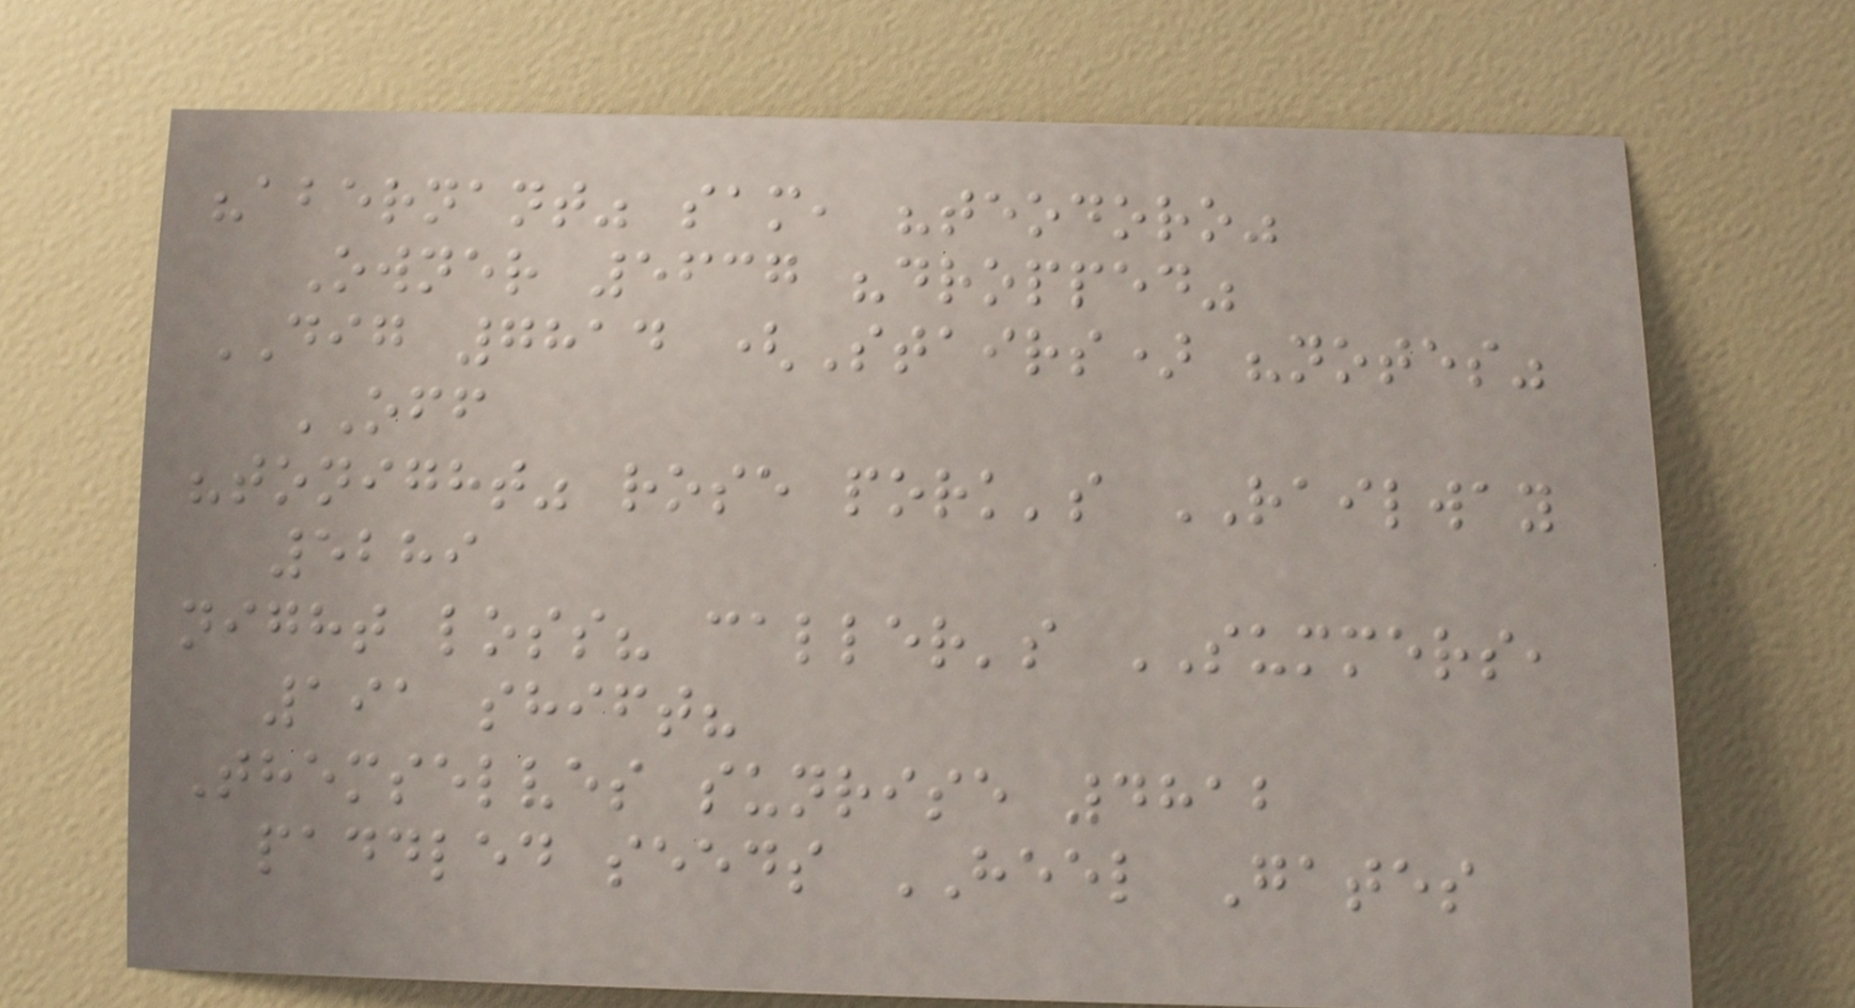"abernant" sam, "teodoro"
Owner 5637 "dropped"
DIG 7814 (Stairs) "notes"
OFF
"tonight" rose pork's RAILWAY
5289
night loss? caller's SUMMERS,
191 shift?
Themselves sunrise 4812
paddled seeds HEEL Gates
